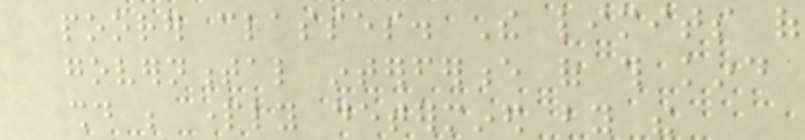poorer classes. The limits of
governmental interference of this kind
should be partly determined by the
